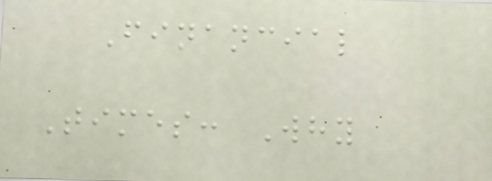Financial
Times: Why
